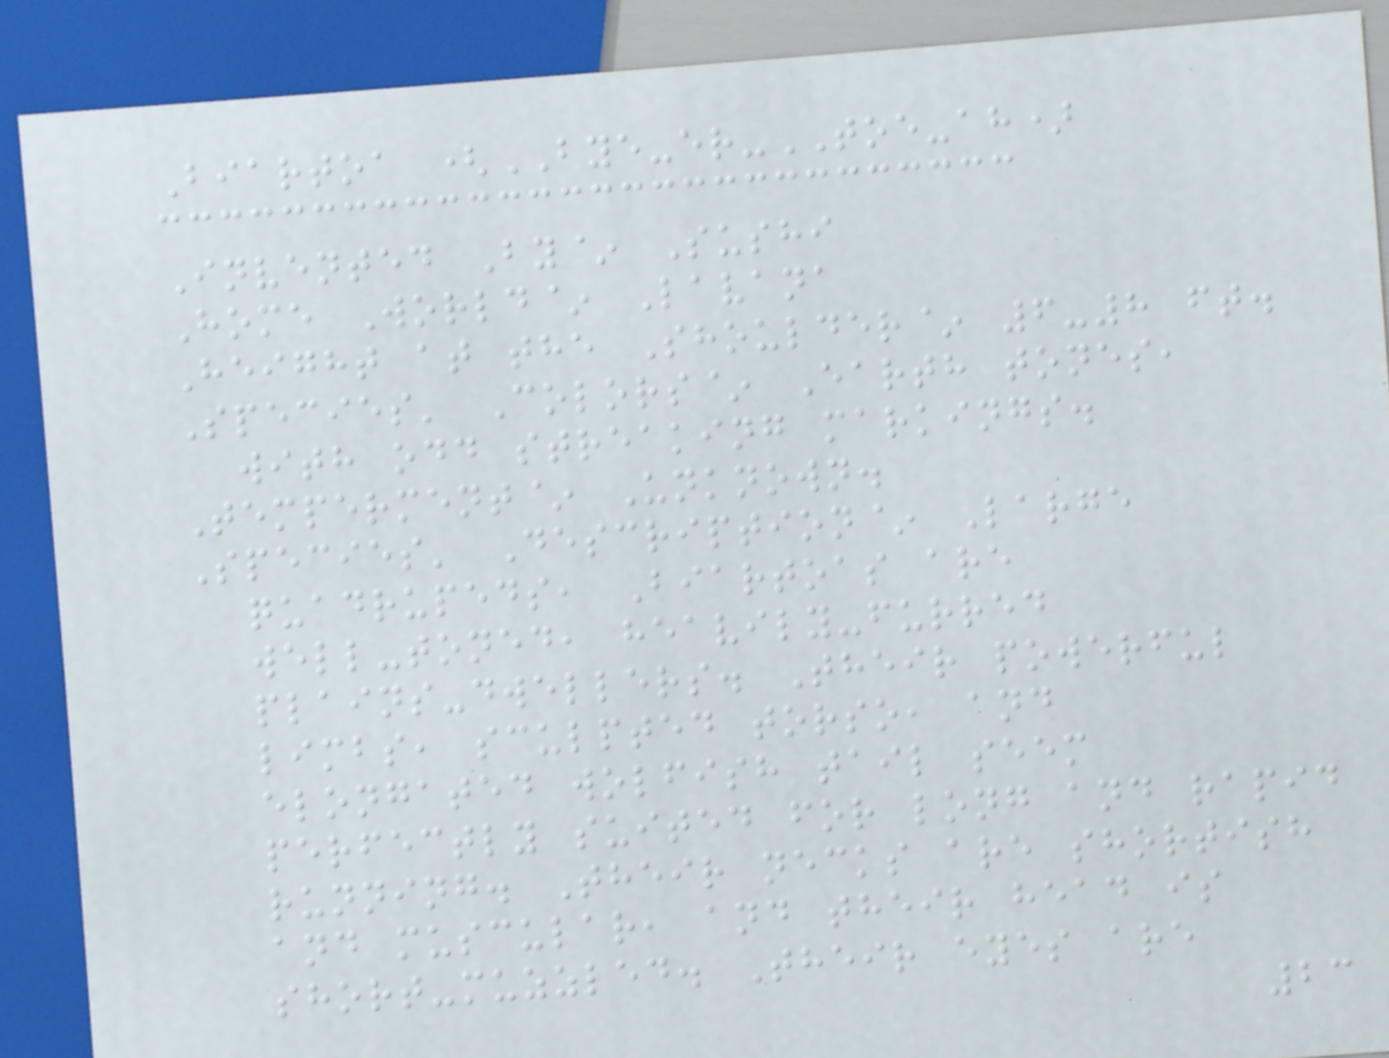Biartoa (BYE-er-TOE-ah)
Invented By~ Sushi
Home World~ Lavana
Height at the Shoulder~ 6-8 ft.
Species' Colors~ Earth tones,
with odd streaking markings.
Temperment~ Unknown.
Species' Description~ Large
quadrupeds, Biartoas are
well-toned, heavily-furred
plains-dwellers. Their powerful
limbs, sculpted torso, and
elongated wolfish tail seem
perfectly suited for long and rapid
running. Their necks are shortish
and muscular, and their head is
short-muzzled. Their eyes are
23
